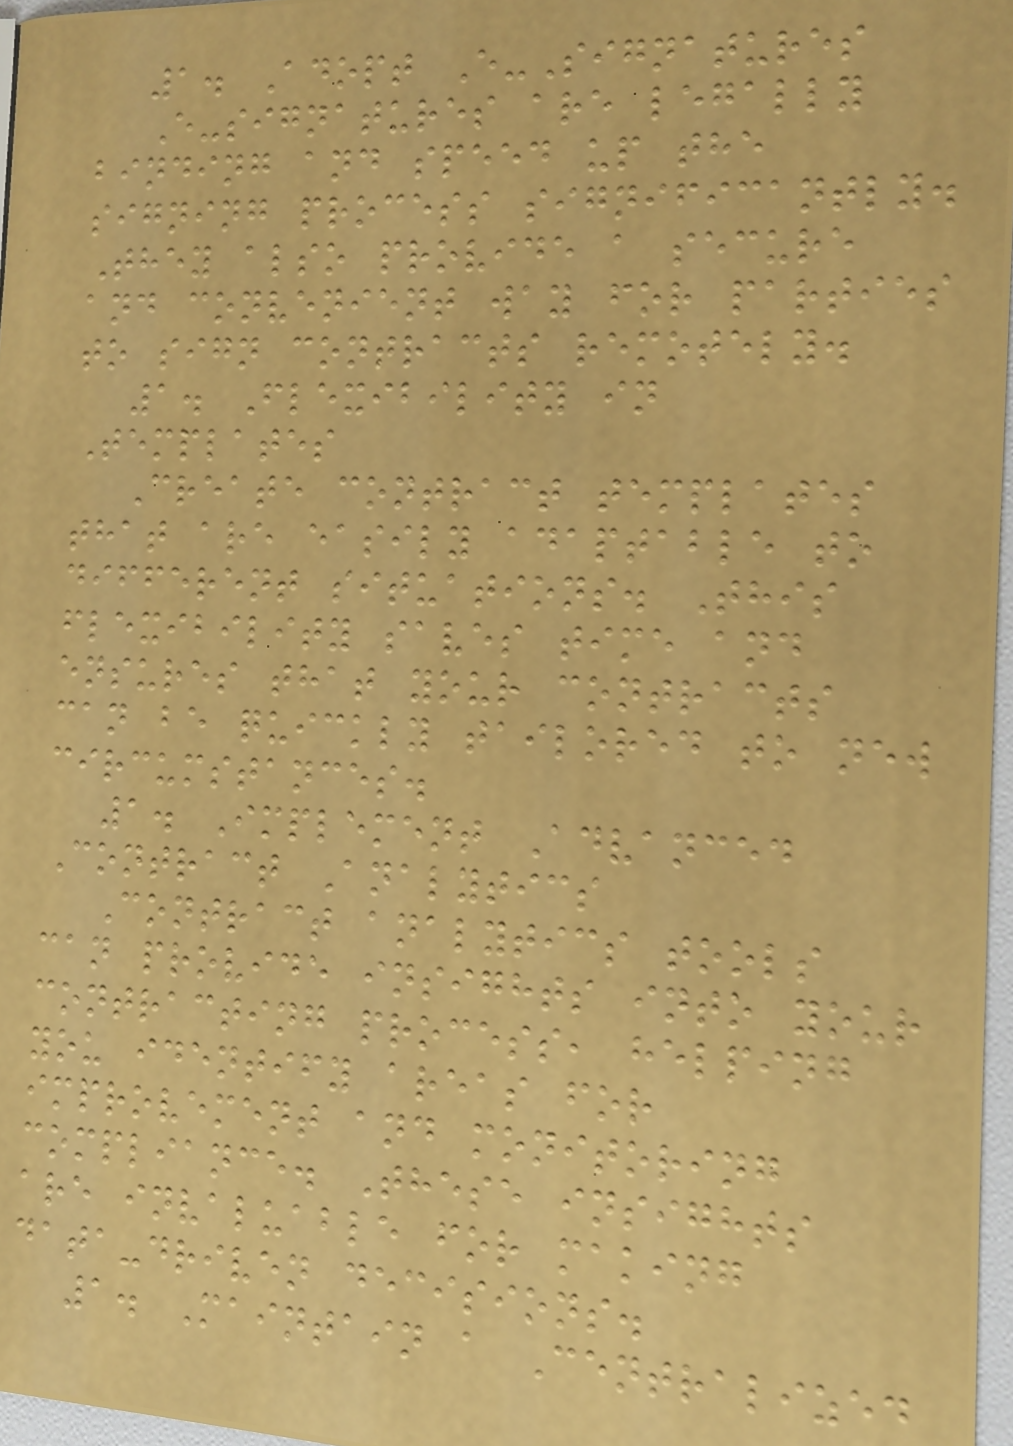1. Adopt E-Signatures
E-signatures are legally
binding and speed up the
signing process significantly.
They also provide a secure
and convenient way for parties
to sign contracts remotely.
1. Flexibility in
Templates
Create contract templates
that are easily adaptable to
different situations. This
flexibility saves time and
ensures that your contracts
can be quickly tailored to new
circumstances.
1. Implement Advanced
Contract Analytics
Contract analytics tools
can provide insights into your
contracting process, helping
you identify areas for
improvement and monitoring
compliance. These insights
are invaluable for making
data-driven decisions.
1. Maintain a Centralized
